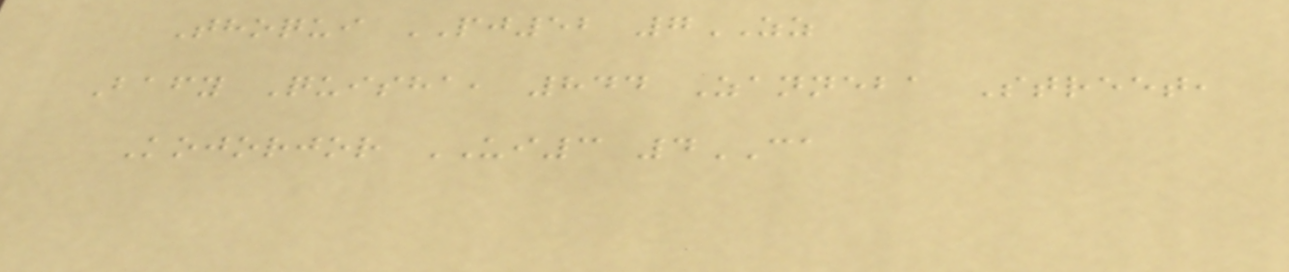Thoqui PJ52 7ZZ
Bafy Quisha, 844 Zanneba Street,
Kojorjor UI3 4CA
